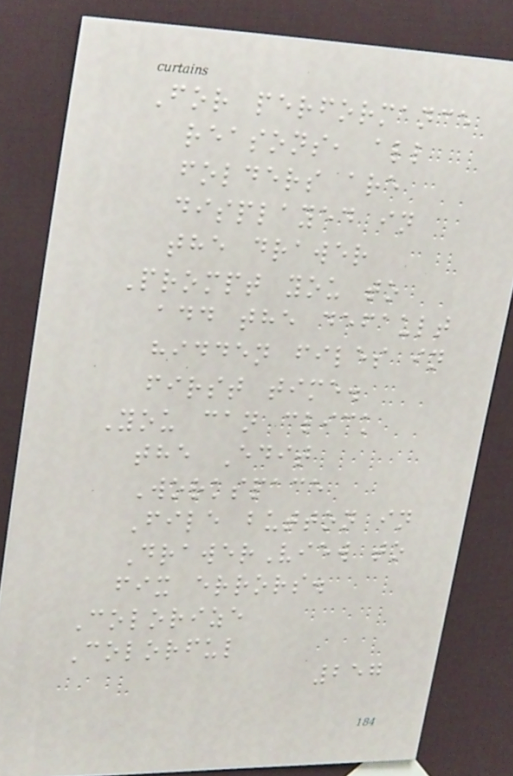For performance
reasons, all
folders are
displayed in
the drawer
Prompt you to
add the default
hidden files in
first time.
You can click
the Edit
Workspace
File button in
DrawerView to
fix errors.
Colorize
Colorful
257
